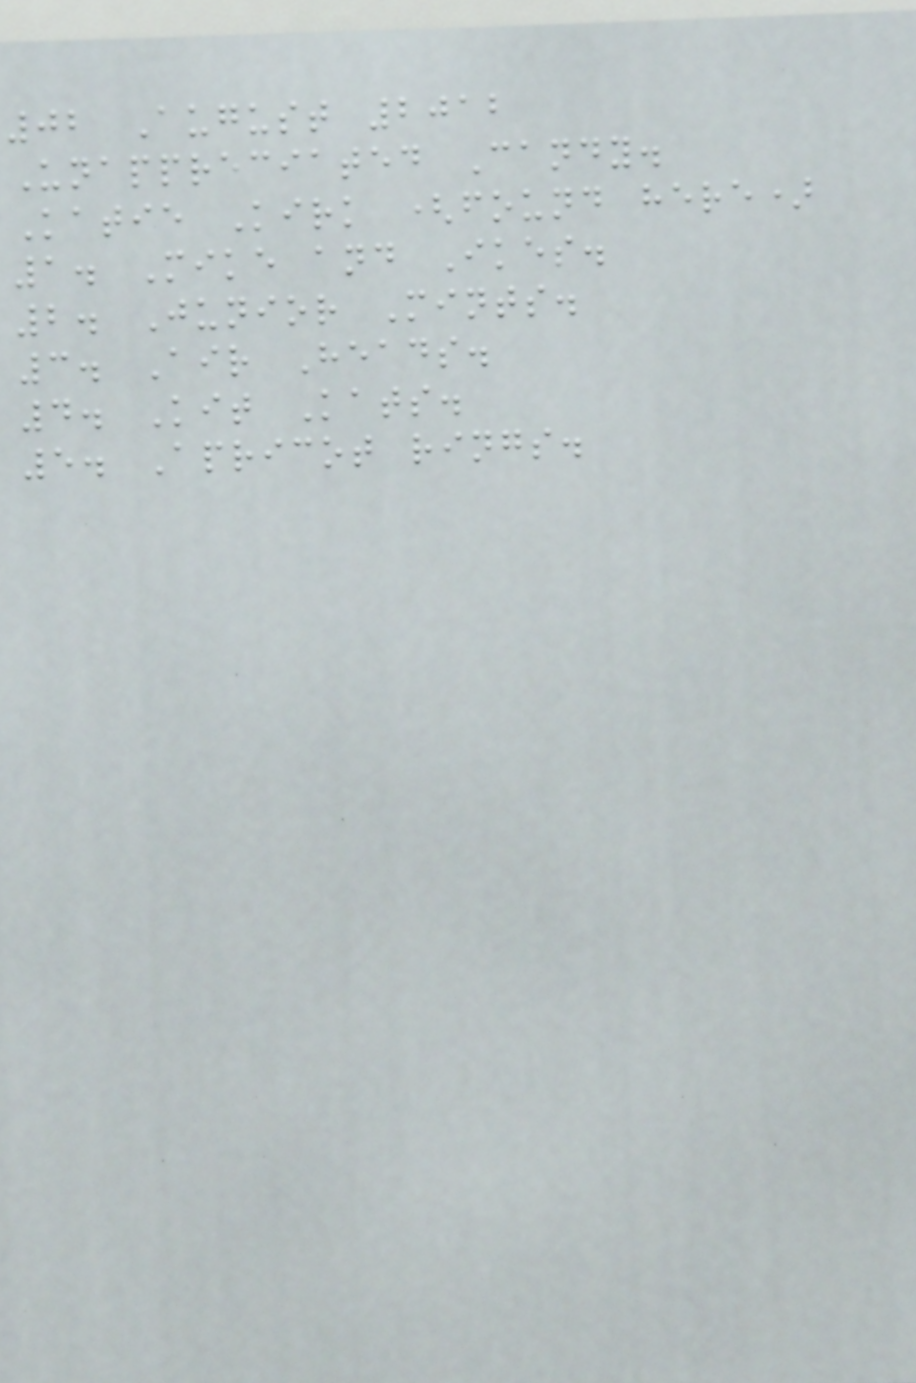02 August 2012
Unappreciated Candy.
Katie Kirk (found here)
1. Mike and Ikes.
2. Junior Mints.
3. Air Heads.
4. Kit Kats.
5. Apricot rings.
